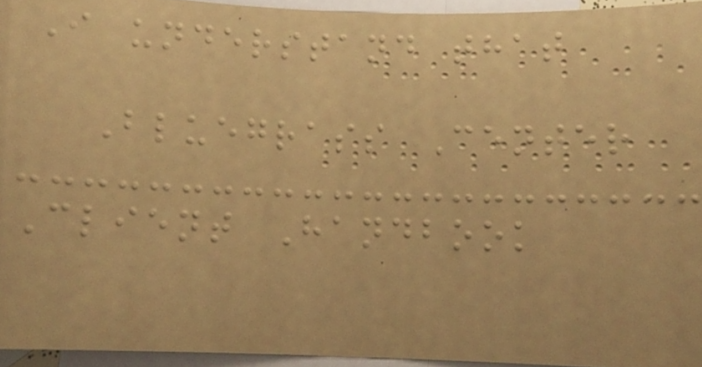I understand that
Bluegrass Center
Client Handbook
